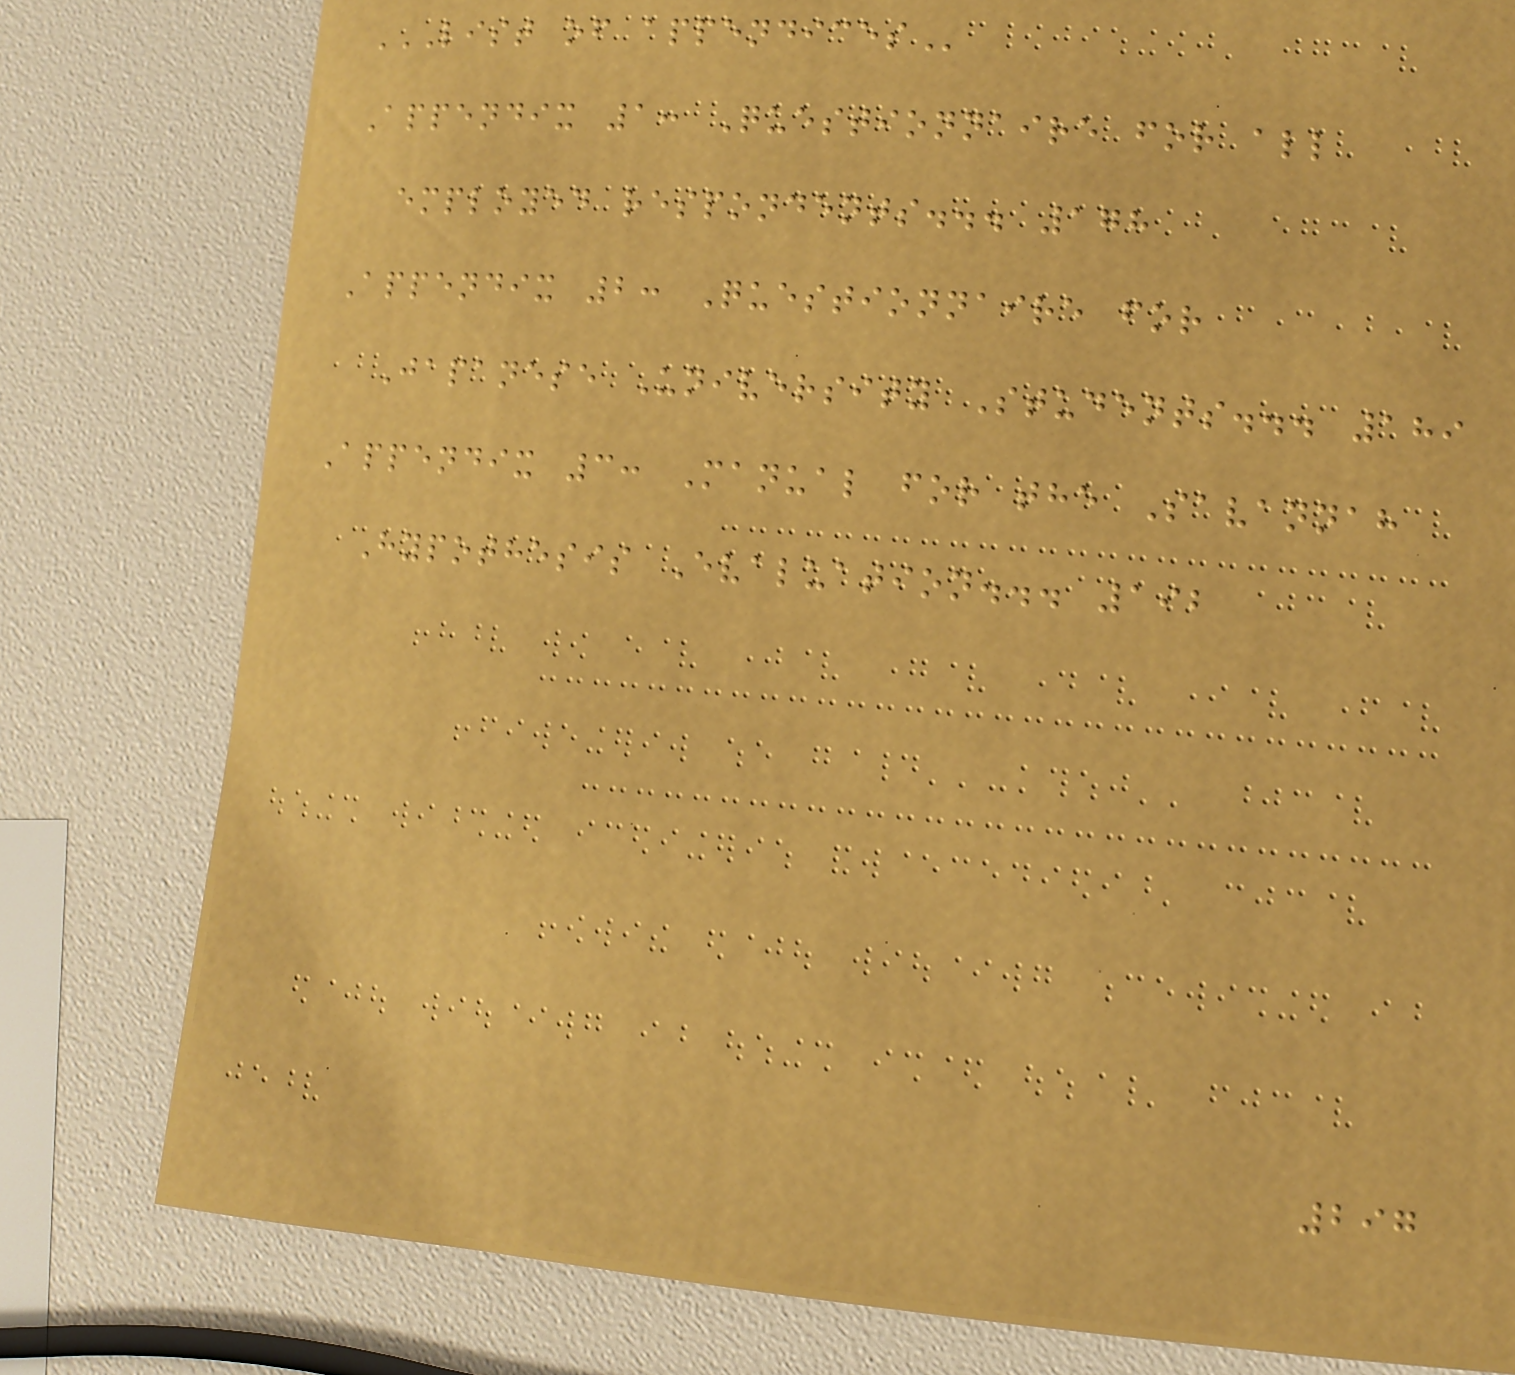LIST OF APPENDICES
Appendix 1: Questionnaire for all
employed respondents... 178
Appendix 2: Questionnaire for
Japanese University Students... 189
Appendix 3: Manual for the Savannah
Hypothesis Evaluation... 192
297
